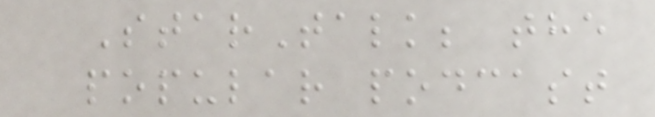StarTalk; the
popular podcast
